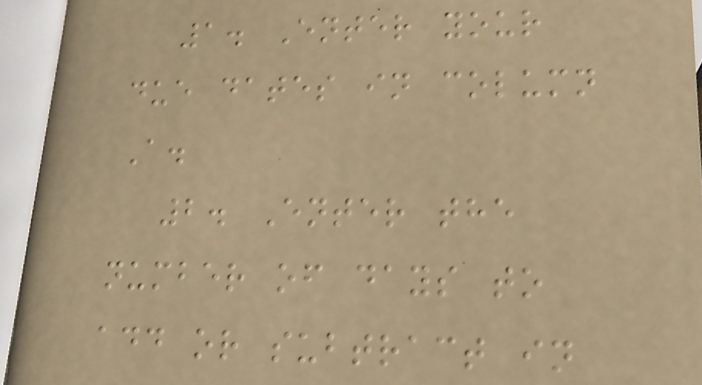1. Enter your
due dates in column
A.
2. Enter the
number of days to
add or subtract in
